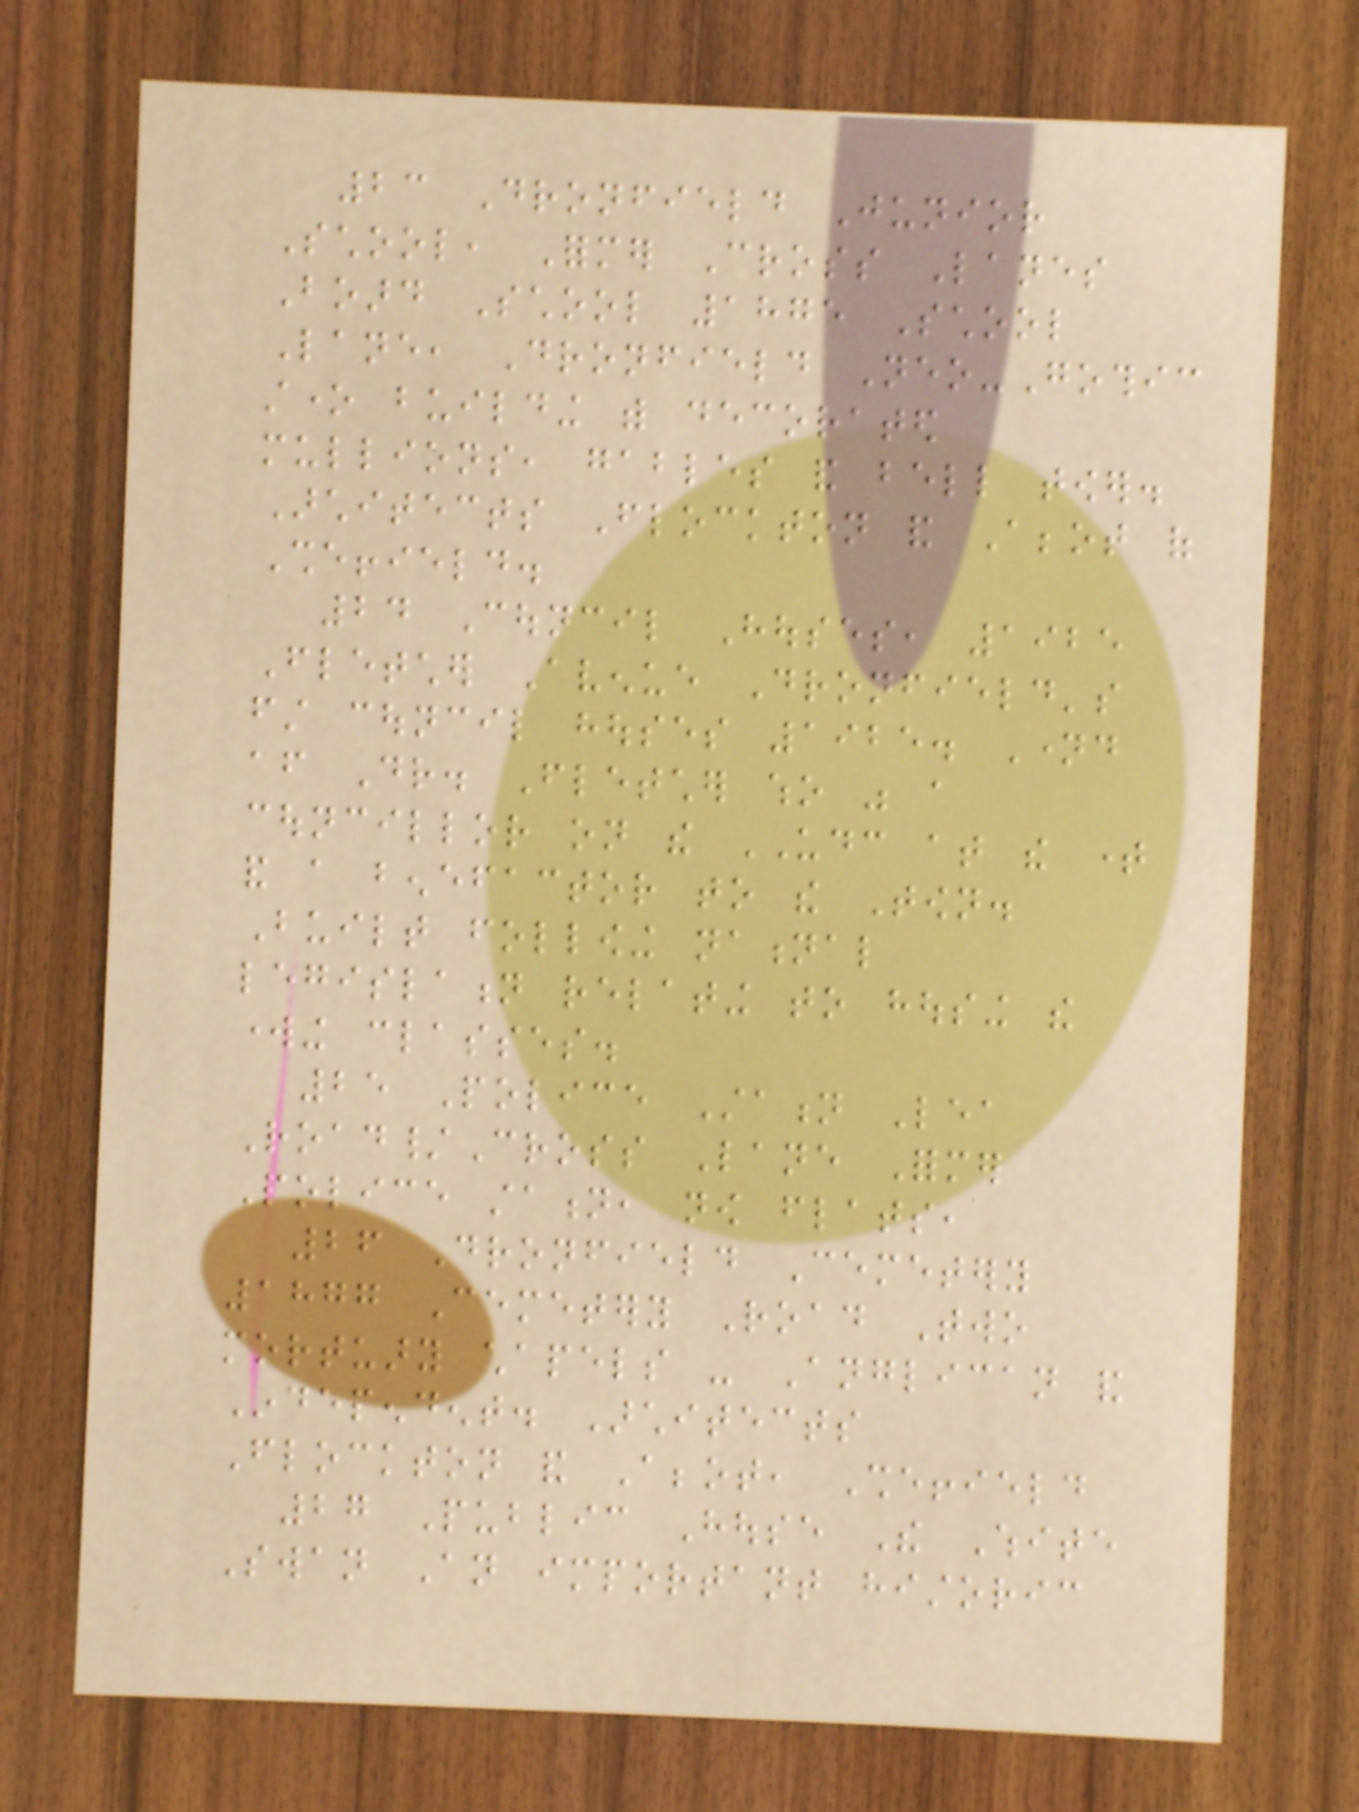23 Dronfield Junior
School, Former Cross Lanes
Board School 1875 School
Lane, Dronfield Neo-Gothic
stone building with decorated
mullions, gables and bell tower.
Architects Flockton and Abbot of
Sheffield.
24 Council Houses, 1925
Fletcher Avenue Dronfield's
first council houses 1925. Named
after Dr. Fletcher who was a
councillor on the UDC at the time
and a benefactor to the Town.
Built following national
legislation relating to housing the
working classes.
25 Police Station Lea
Road/Cross Lane Former
Police station, now flats,
26 Dronfield Cemetery
1877 Cemetery Road Two
mortuary chapels - Anglican and
Independent. Architects
Flockton and Abbot, Sheffield
27 Public House The White
Swan An important historic
